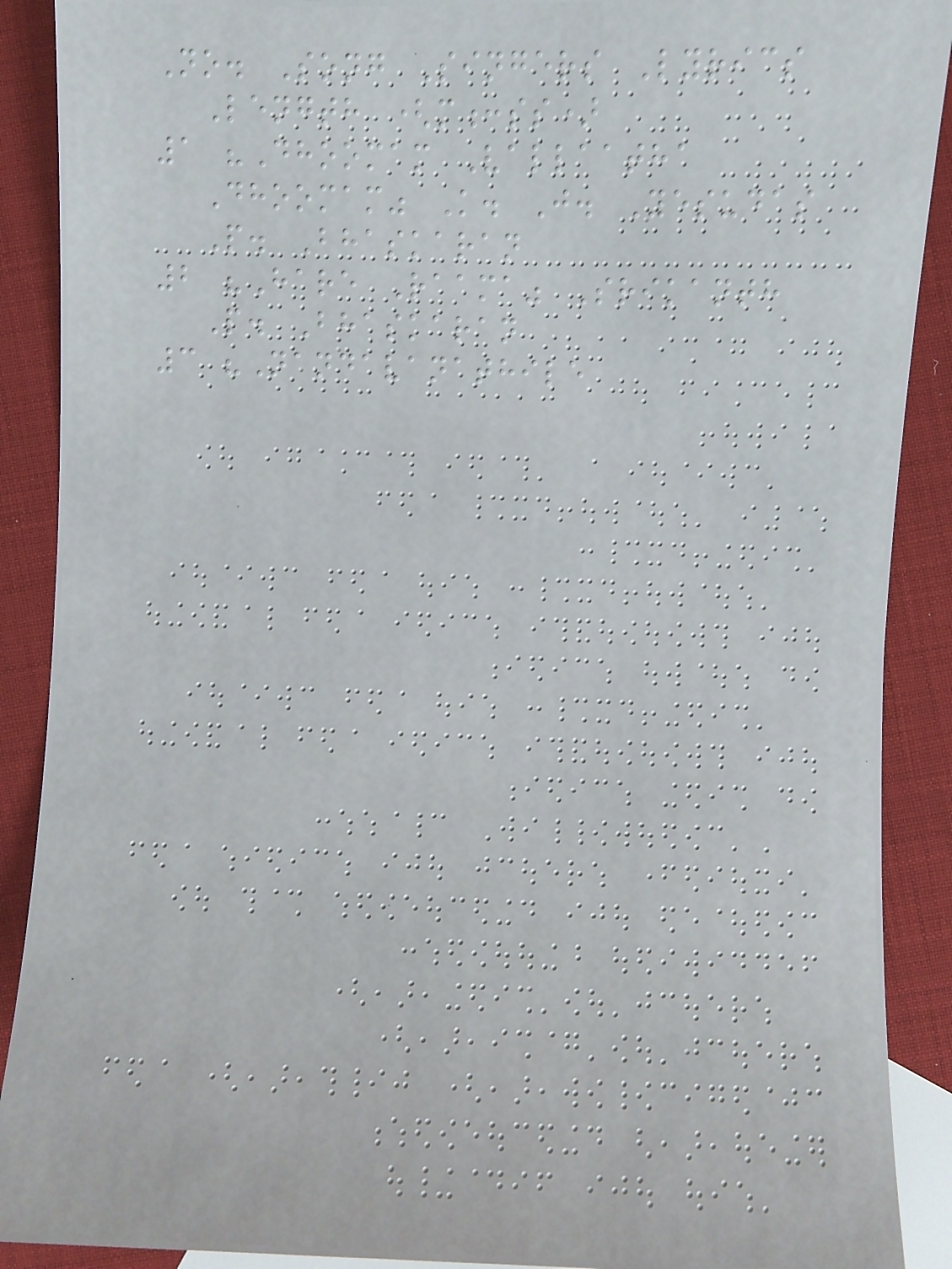No. Song Singers Lyrics
Length (m:ss)
1 "Dhoomam Vallaatha
Dhoomam" K. J. Yesudas
P. Bhaskaran
2 "Hare Raama" Srikanth
P. Bhaskaran
3 "Nandavanathile
